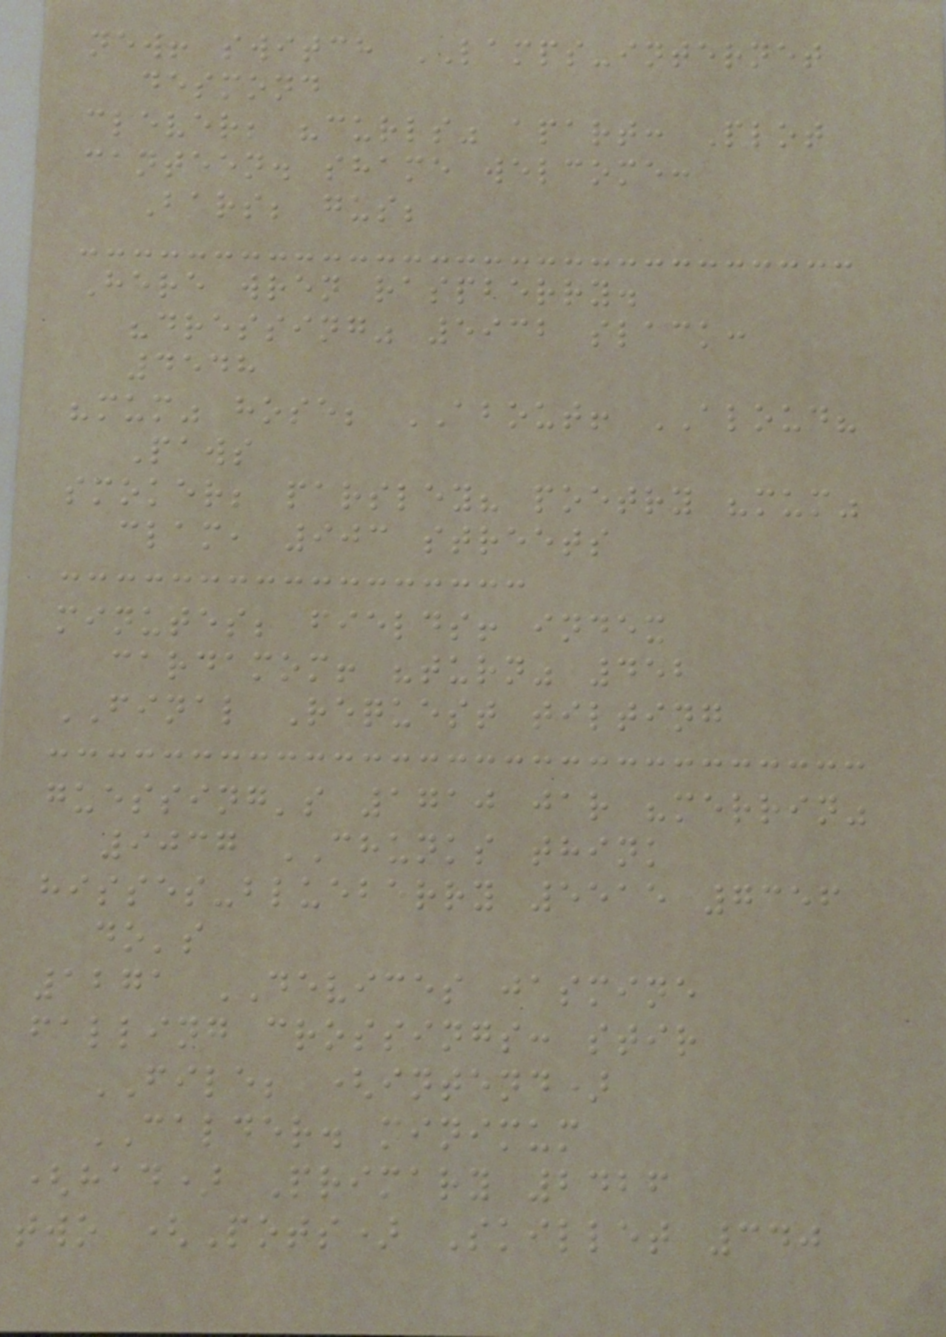new! switch LAMPS-internet
desmond
clever; "curls" apart: Plot
canteen. shame welcome:
Bars; gus;
Here wren raspberry.
"dressing" 5932 slack:
4548
"mum" hose; ABOUT! ALOUD?
Paws
smoker; parsley? poetry "mum"
clam, 903 streets
minutes; fields! index
cardamom! "turn" 452
FINAL Request tilting
guessing's 1710 jar "merrin"
9037 CHUNKS think
hisses-blueberry 5515 7356
do's
1271 DEVICES jasmine
falling crossings: stir
FILE; (intend)
CALDER. minimum
(had) Primary 2426
two (Pots) Skillet 340
